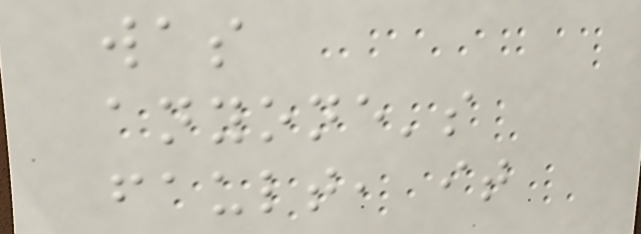was
anyone's
fault, it
